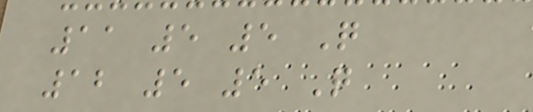11 5 5 Q
12 5 5 Q
